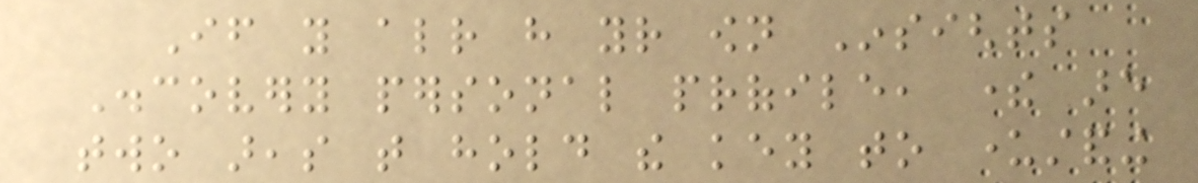If you already have your own Insights
Discovery personal profile, there are
two areas that hold the key to understanding
